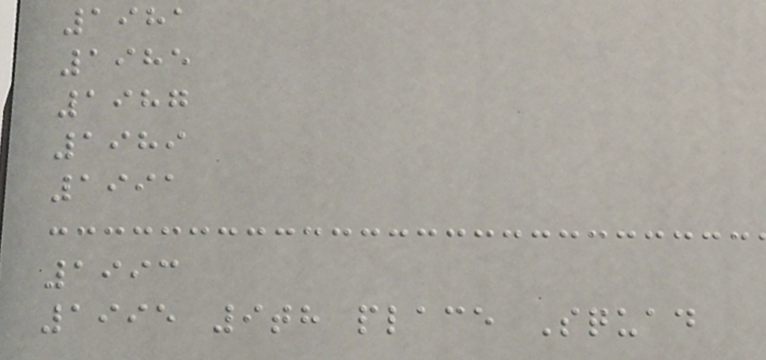1981
1985
1987
1989
1991
1993
1995 9th place Squad
